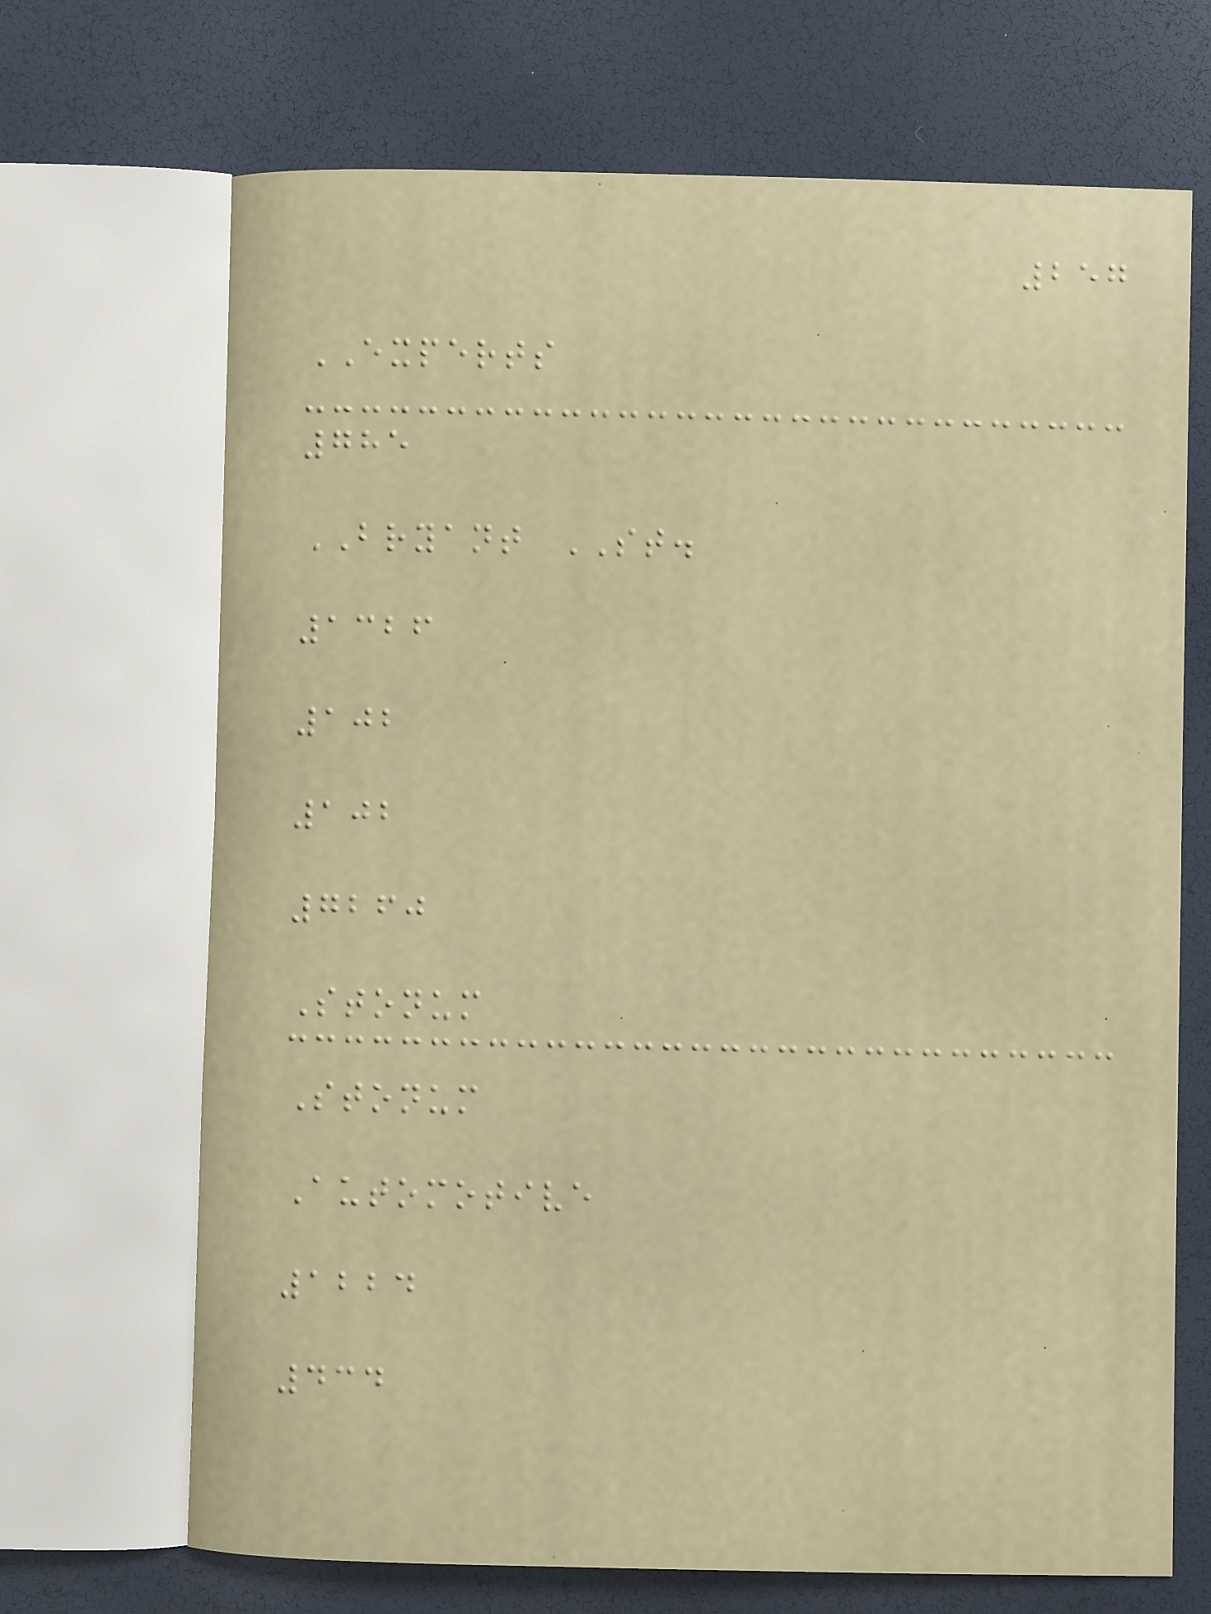257
EXPERTS
785
BRYANT ST.
1326
102
102
7260
Stonum
Stonum
Automotive
1224
434
